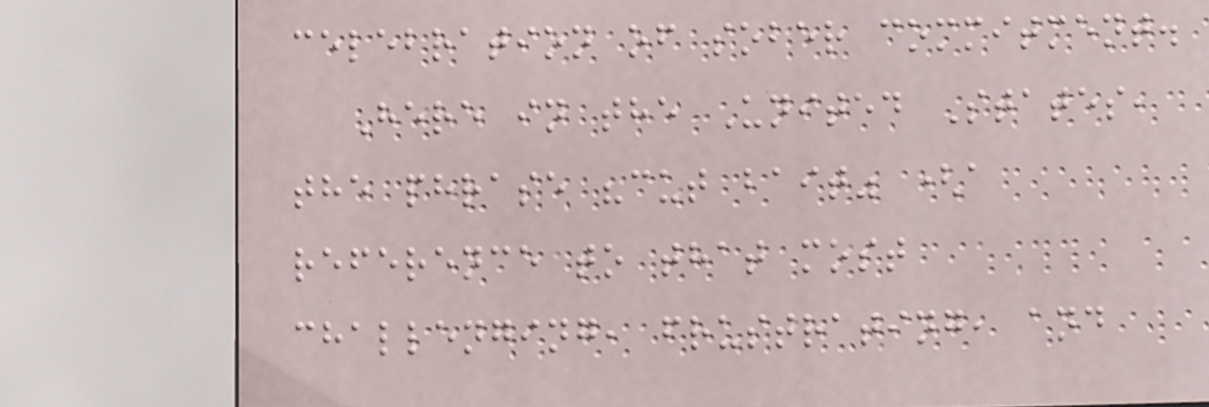celebration of sober commitment.
Here in the United States,
the phrase "cut bait" (a
reference to that most
challenging, frustrating, and
